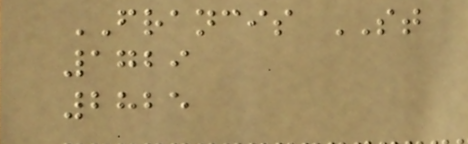FRANCIS ST
1729
2825
